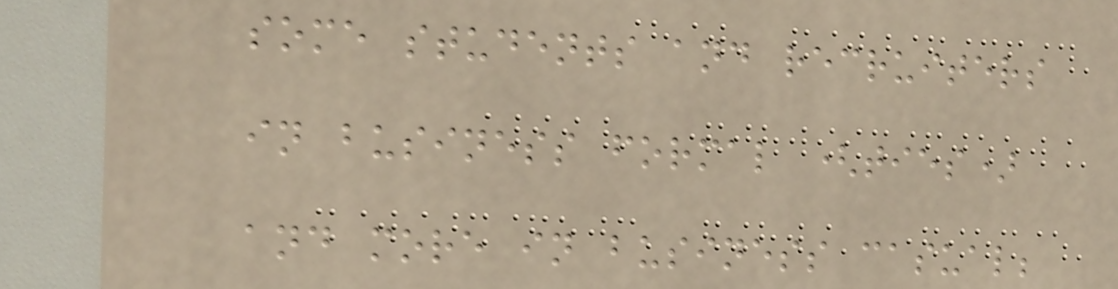some students and recruiters
in business formal (ties)
and more in business casual;
